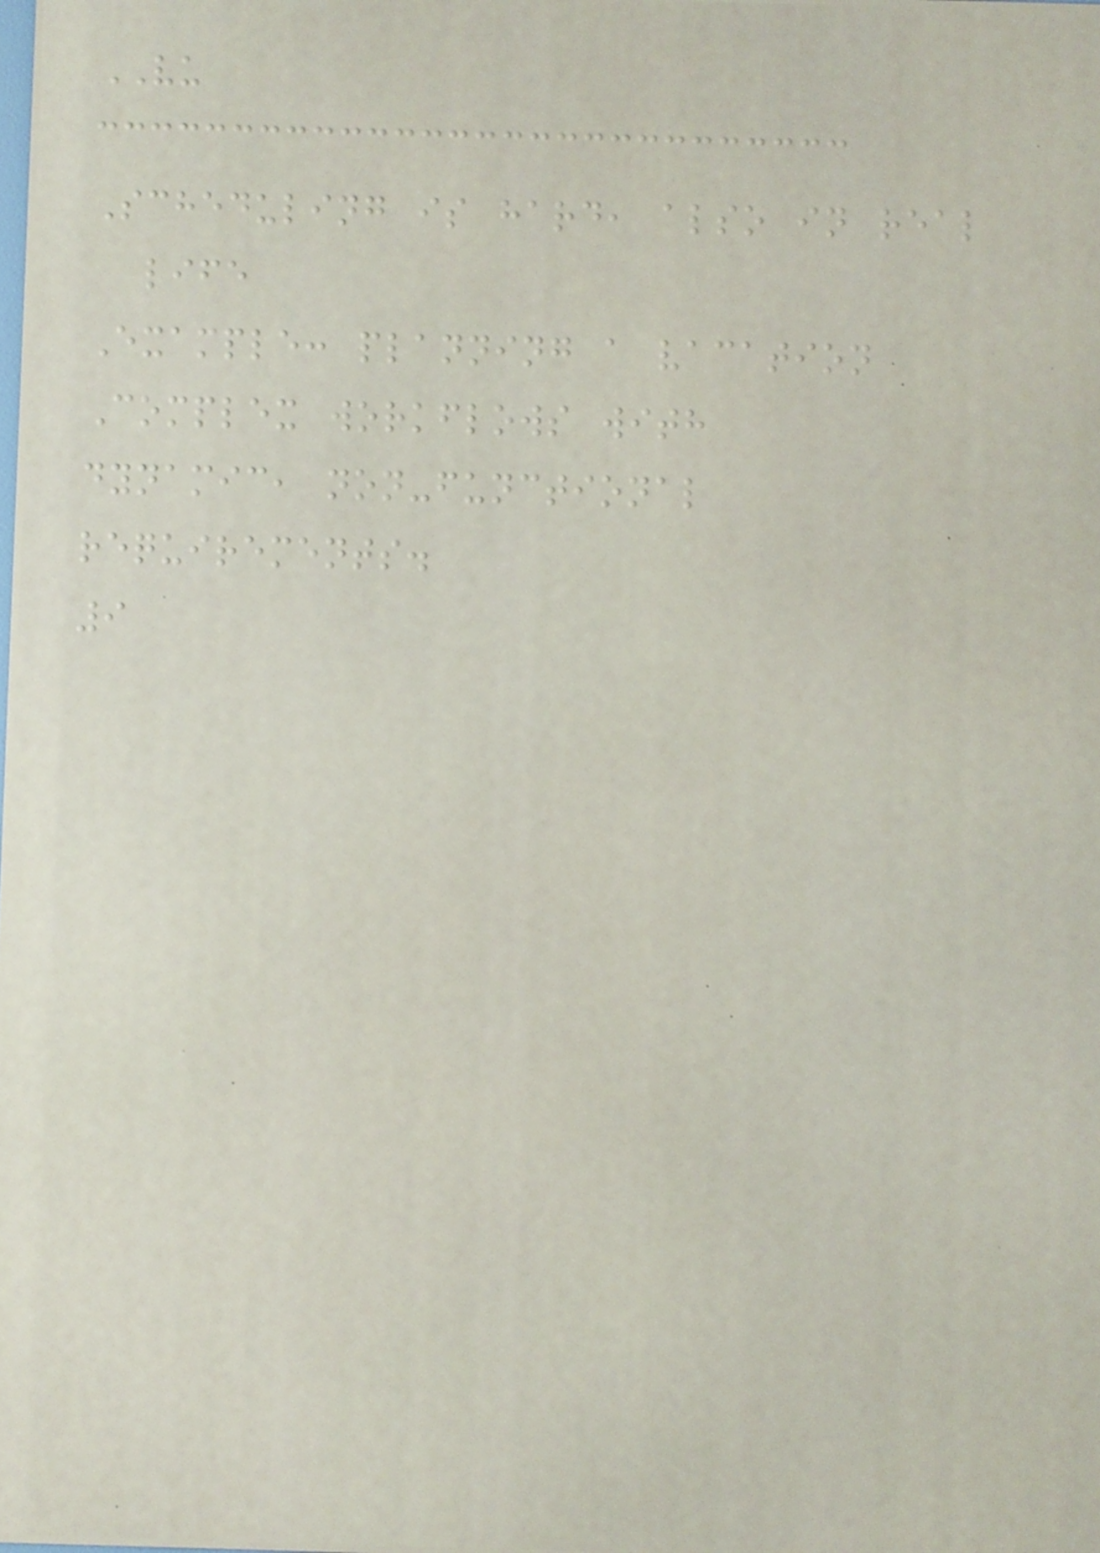VU
Scheduling is hard, also in real
life
Example: planning a vacation
Complex workflows with
dynamic, non-functional
requirements.
9
